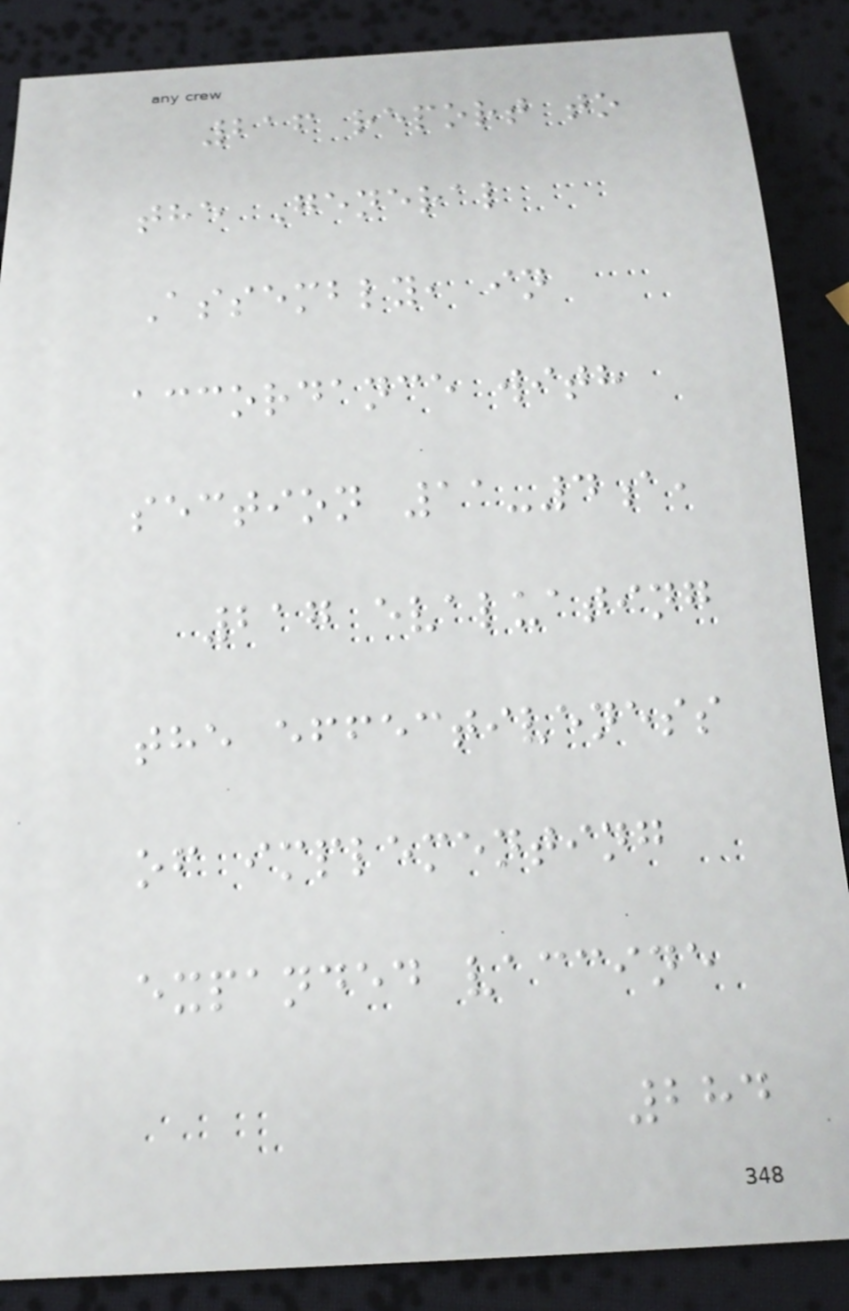216 report to
the General
Assembly, in
accordance with
section 11-4a,
217 evaluating
the effectiveness
of implementing
expanded vaccine
284
